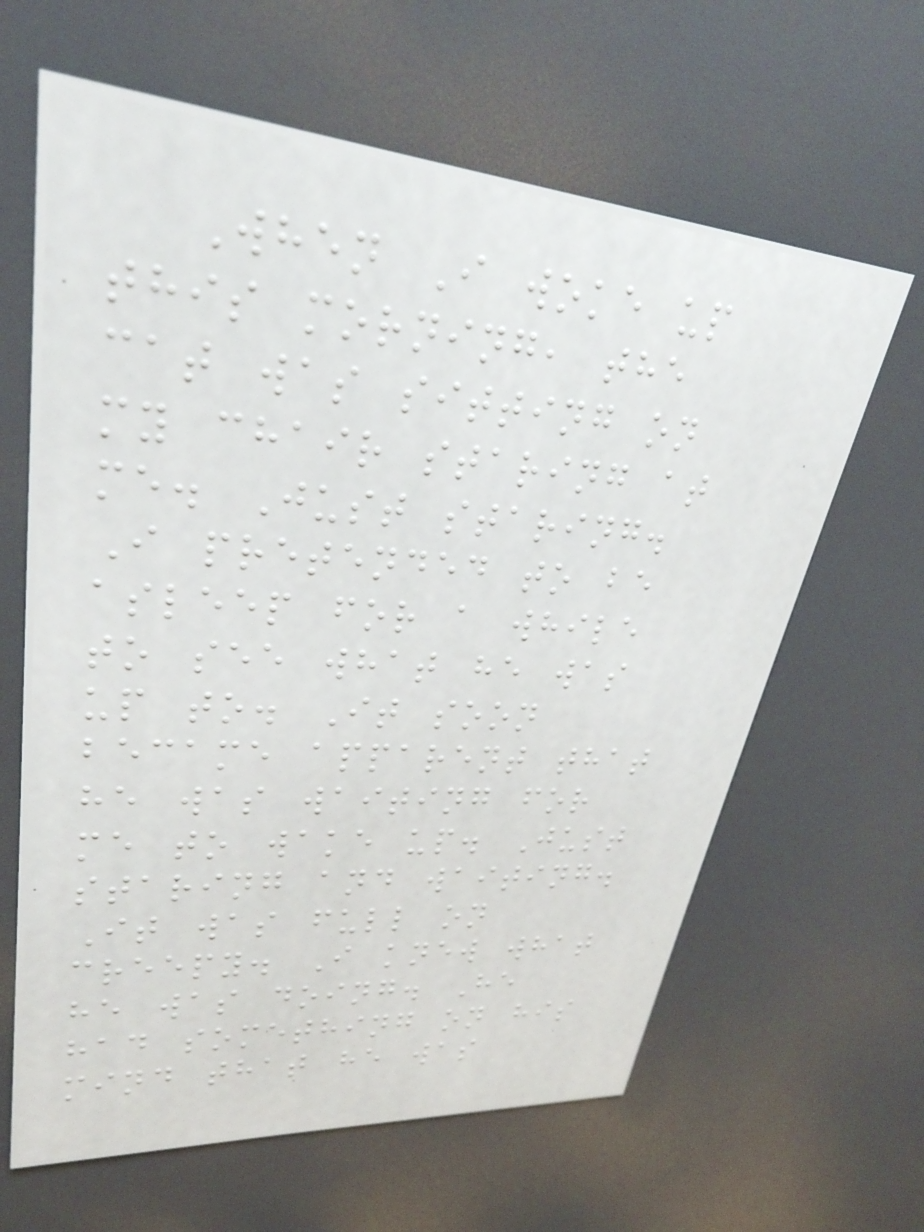When I woke up
this morning, the
cat was sitting on
my chair staring at
me. Just staring.
I pretended to be
asleep for a while
to see what he was
up to. It soon
became apparent that
he was waiting for
me to wake up. Just
staring and waiting.
It was full on
creepy. I knew what
he was doing. He
had something on his
mind that he was
